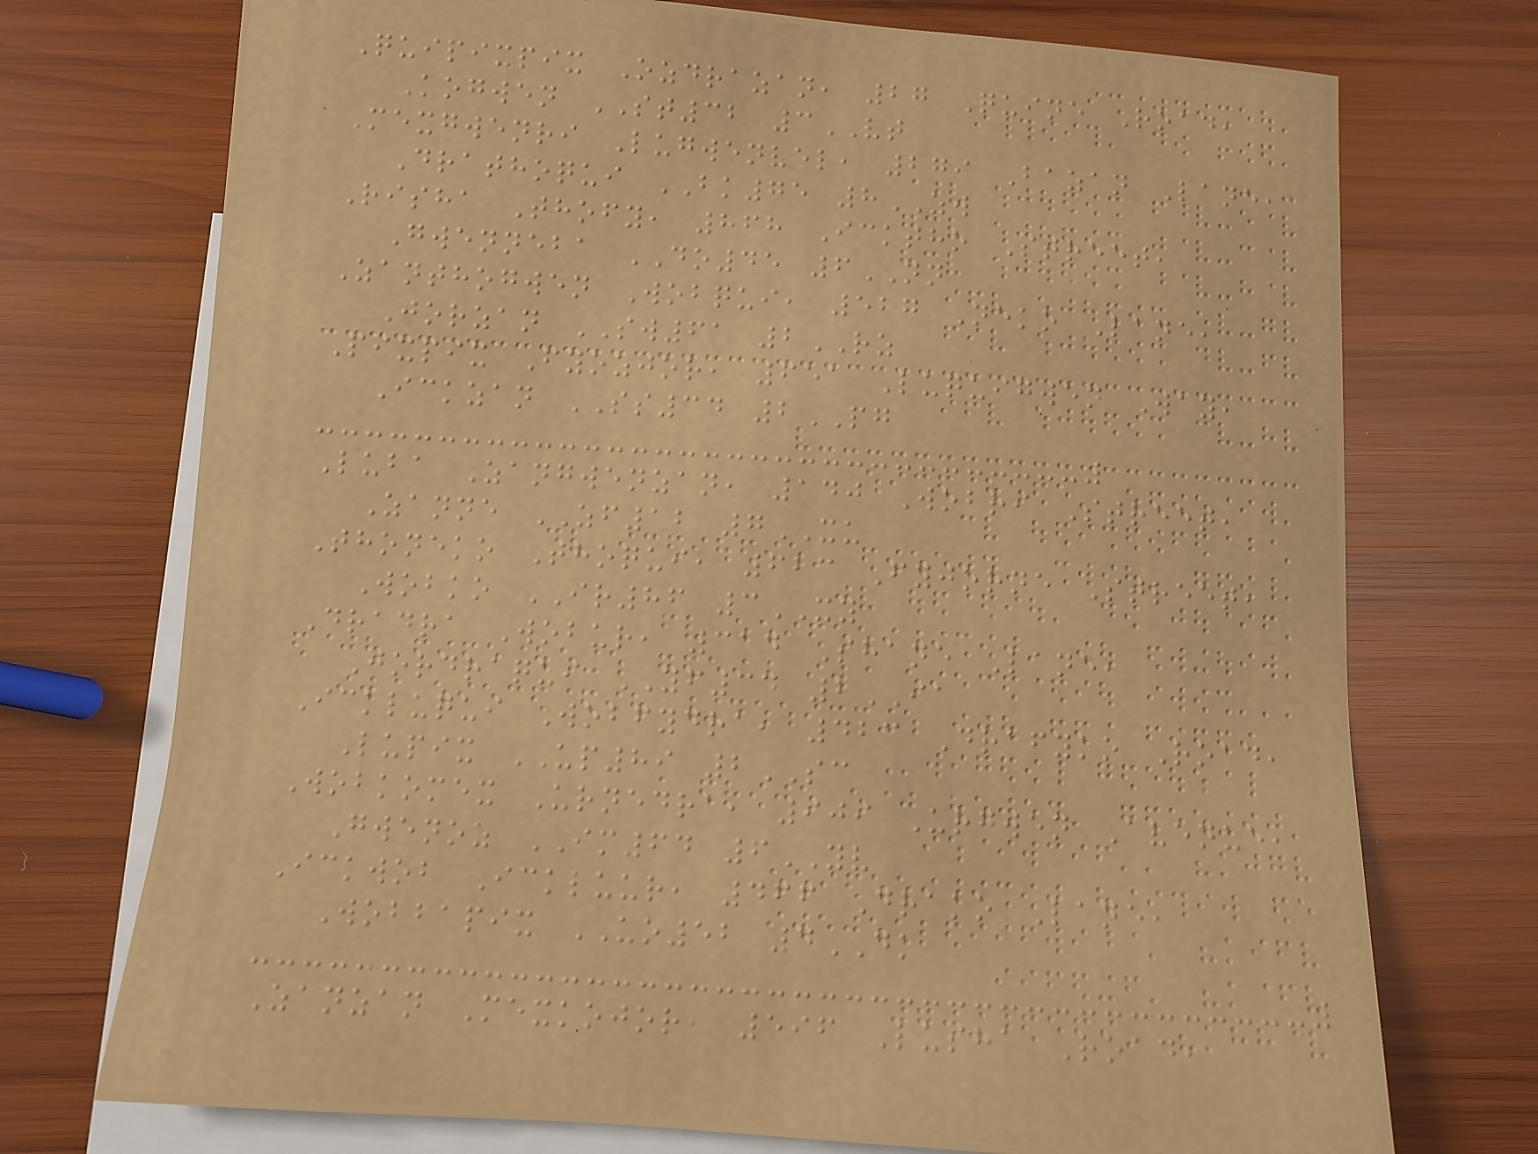Quipixpix Ozdrazan, 27 Quine Road,
Kogwen ST32 3VT
Mexgwenri Lugwenvel, 279 Bazan Lane,
Drathoqui BK75 8ZW
Risha Thofy, 868 Icktho Street,
Gwenneba DO45 6NN
Zanthogwen Wobqui, 527 Neko Lane,
Jorzan SW61 2RZ
Pixpix Fyozjor, 651 Luquigwen Way,
Ickzan SS34 2PG
Luba Zangwenzan, 140 Wobri Street,
Zanne ZF12 7XU
Thoneko Thoqui, 623 Fyjorne Street,
Wobko IR86 3XY
Dradra Wobur, 314 Shane Lane,
Jordraqui YF34 2IA
Ickluqui Wobfydra, 423 Drafyko Road,
Lupix UP89 2SC
Wobkomex Urnedra, 909 Urgwen Avenue,
Gwenoz IM64 6YV
Ickwob Ickluur, 466 Drako Lane,
Wobbapix UO52 4DK
Zanzan Mexkojor, 596 Lusha Road,
